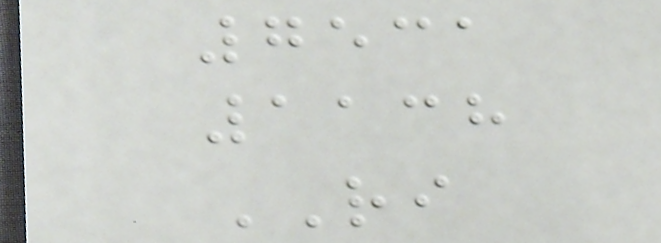7531
1138
RI
